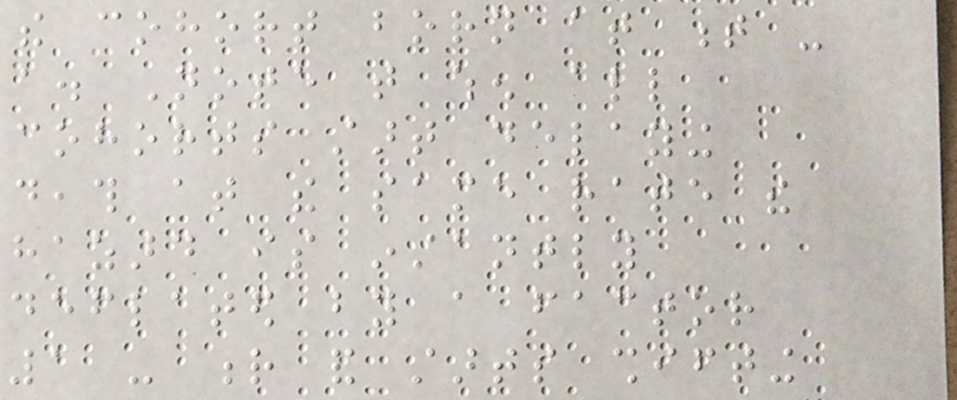the cohort born at t -
a. Note that when all
cohorts start delaying
death at the same rate the
hazard is instantly
deflated by a factor
1 - r and starts shifting
